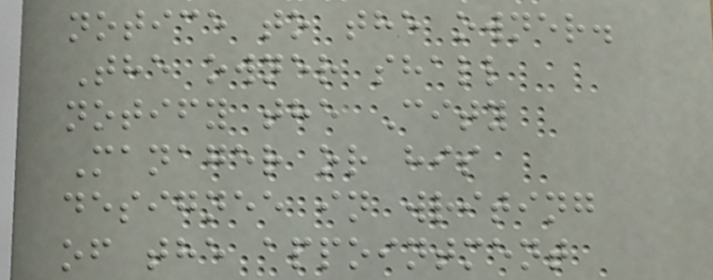notice to the owner.
The owner shall
notify the City
Manager or his
designee in writing
of the appointment
